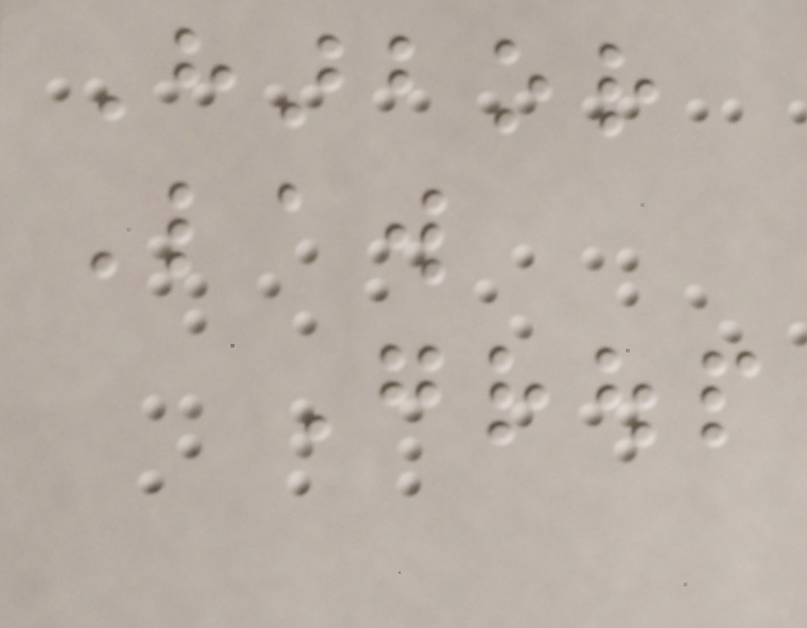Harbor
Law
Group
